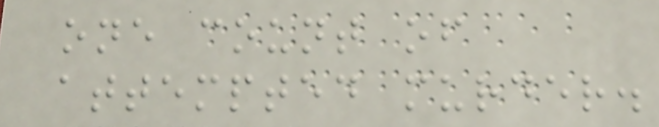one count of
attempted murder.
